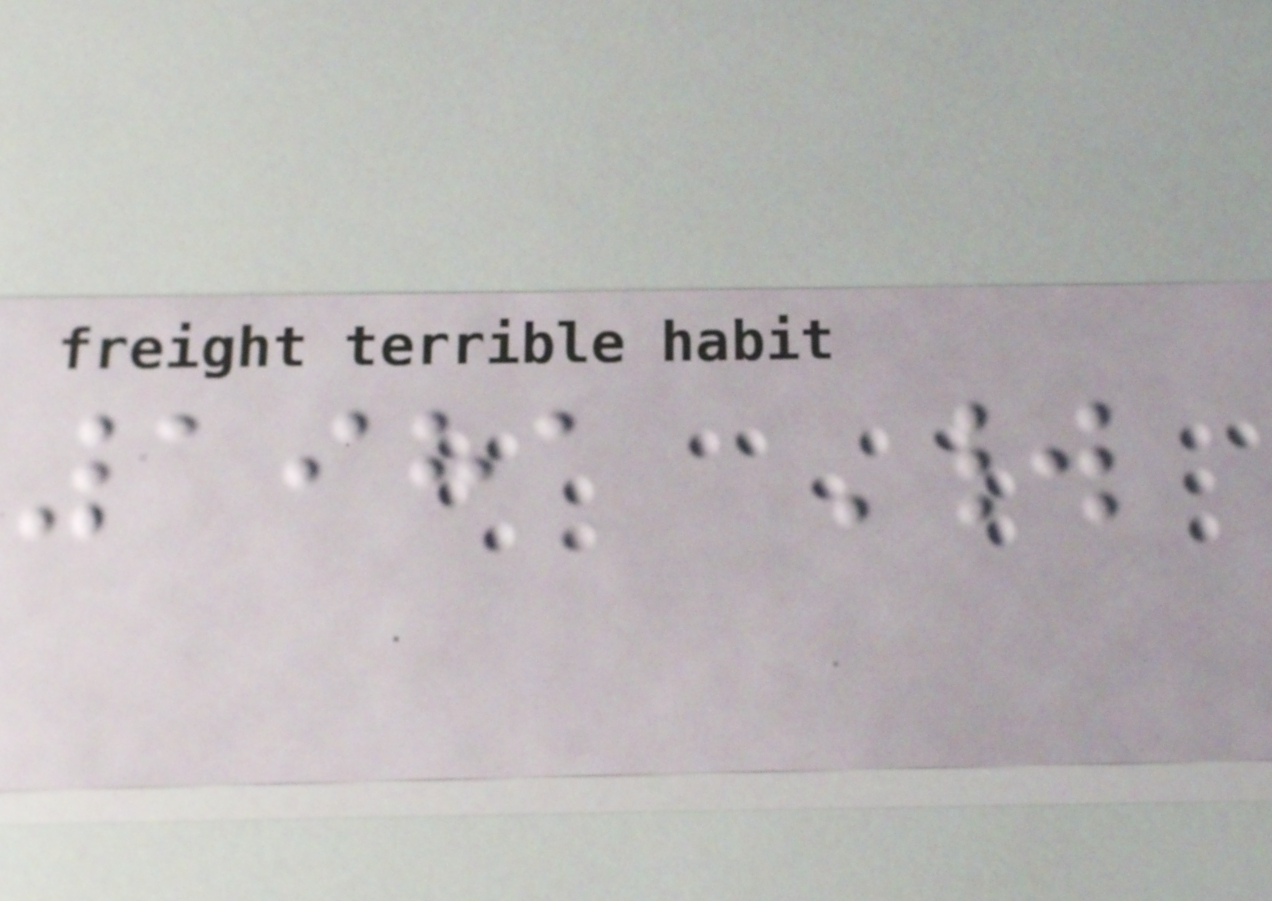1981 World
